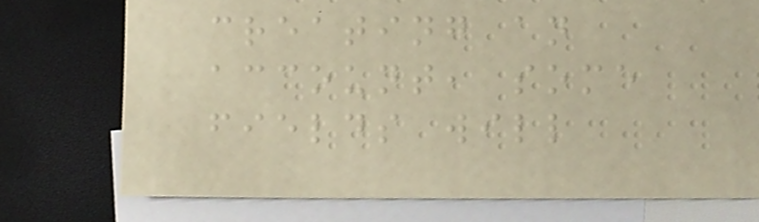creating an
account, some
fields will
